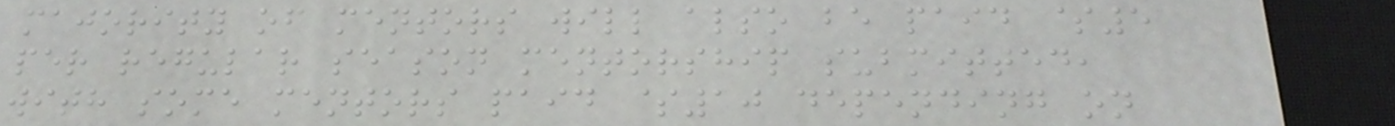majority of mentors will also be paid $5
per regular season mentorship submitted,
with some mentors paid $10 depending on
